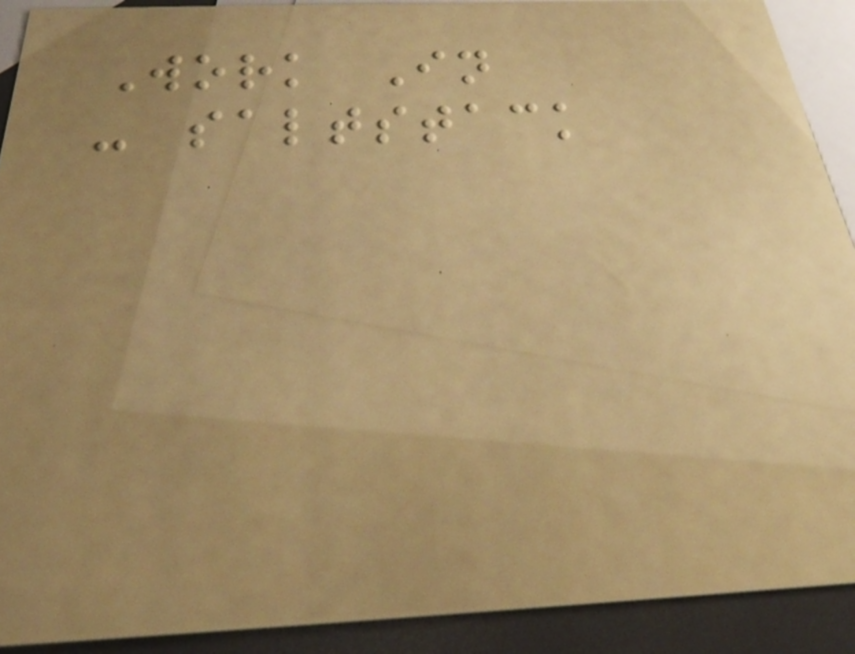Work In
- saltstack
